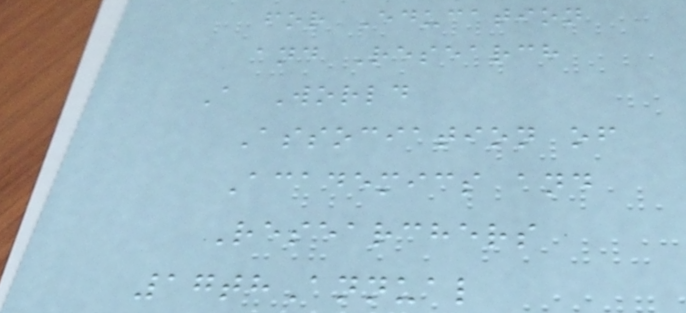for Education
and Research
A World
Association of
Academics and
Researchers
17thAnnual
